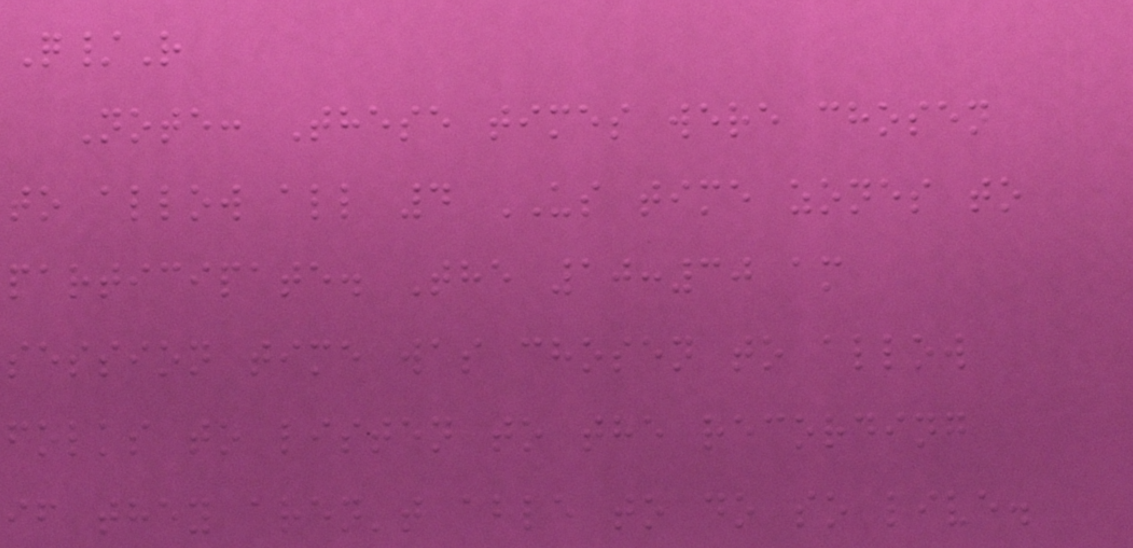Q/R
Note: These times were chosen
to allow all 4 US time zones to
participate. The 10:30 am
session time was chosen to allow
folks to listen to the recording
if they aren't able to do so live.
